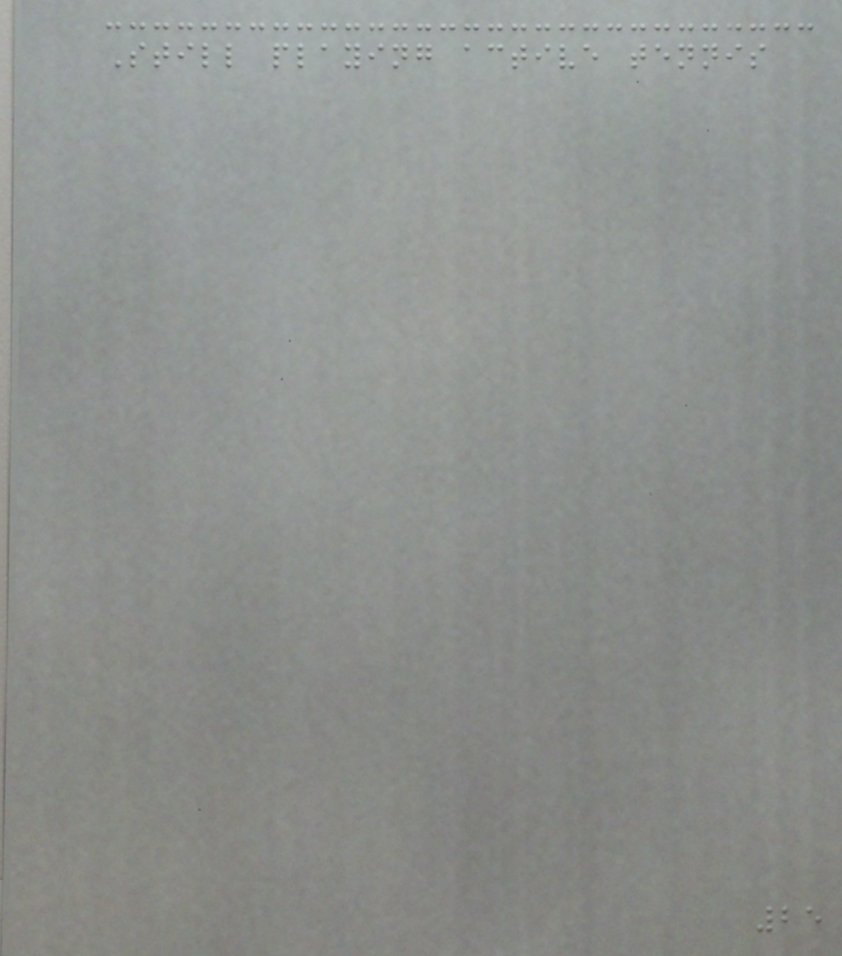Still playing active tennis
25
